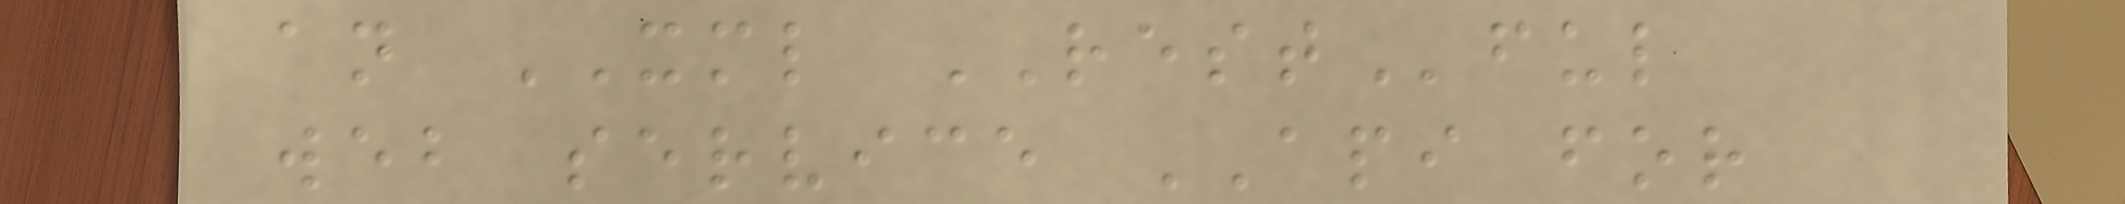an XML RESTful
web service API for
